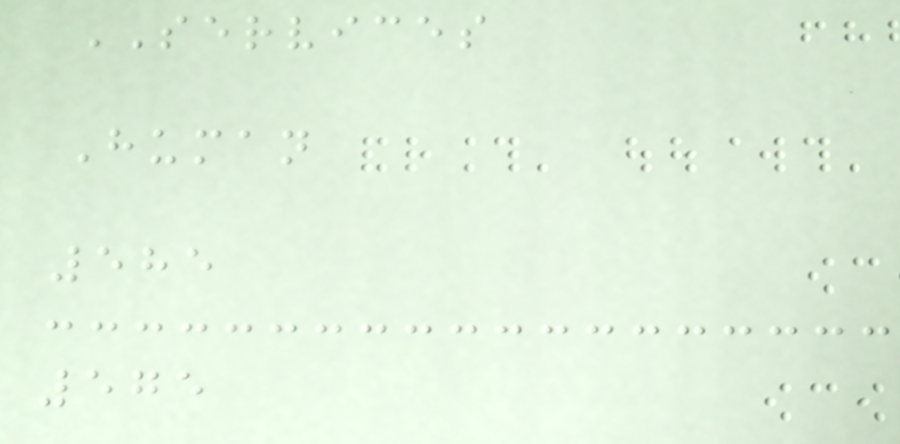SERVICES
Human
585
575
